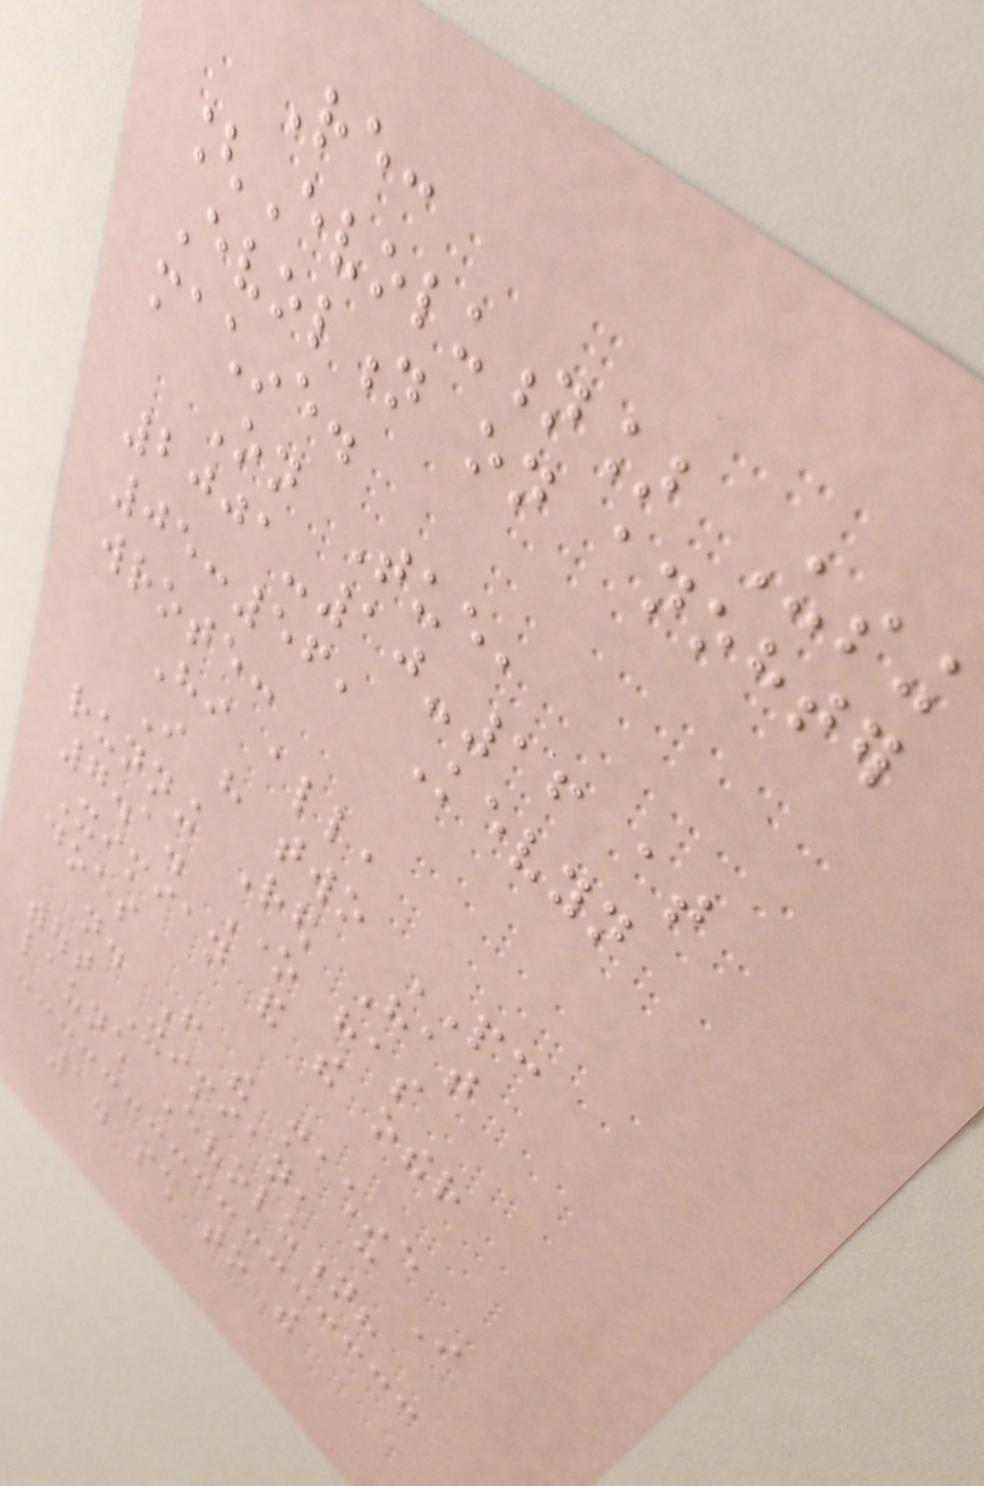Re:
[Evolution] Using
Evoltion on anohter
machine.
On Tue,
2001-10-16 at
05:56, Kevyn
wrote:
Hi all,
I have two PC
running Red Hat
7.1. One has
Ximian and the other
does
not. From the machine
without Ximian, can I
launch Evolution?
1. ssh to the
